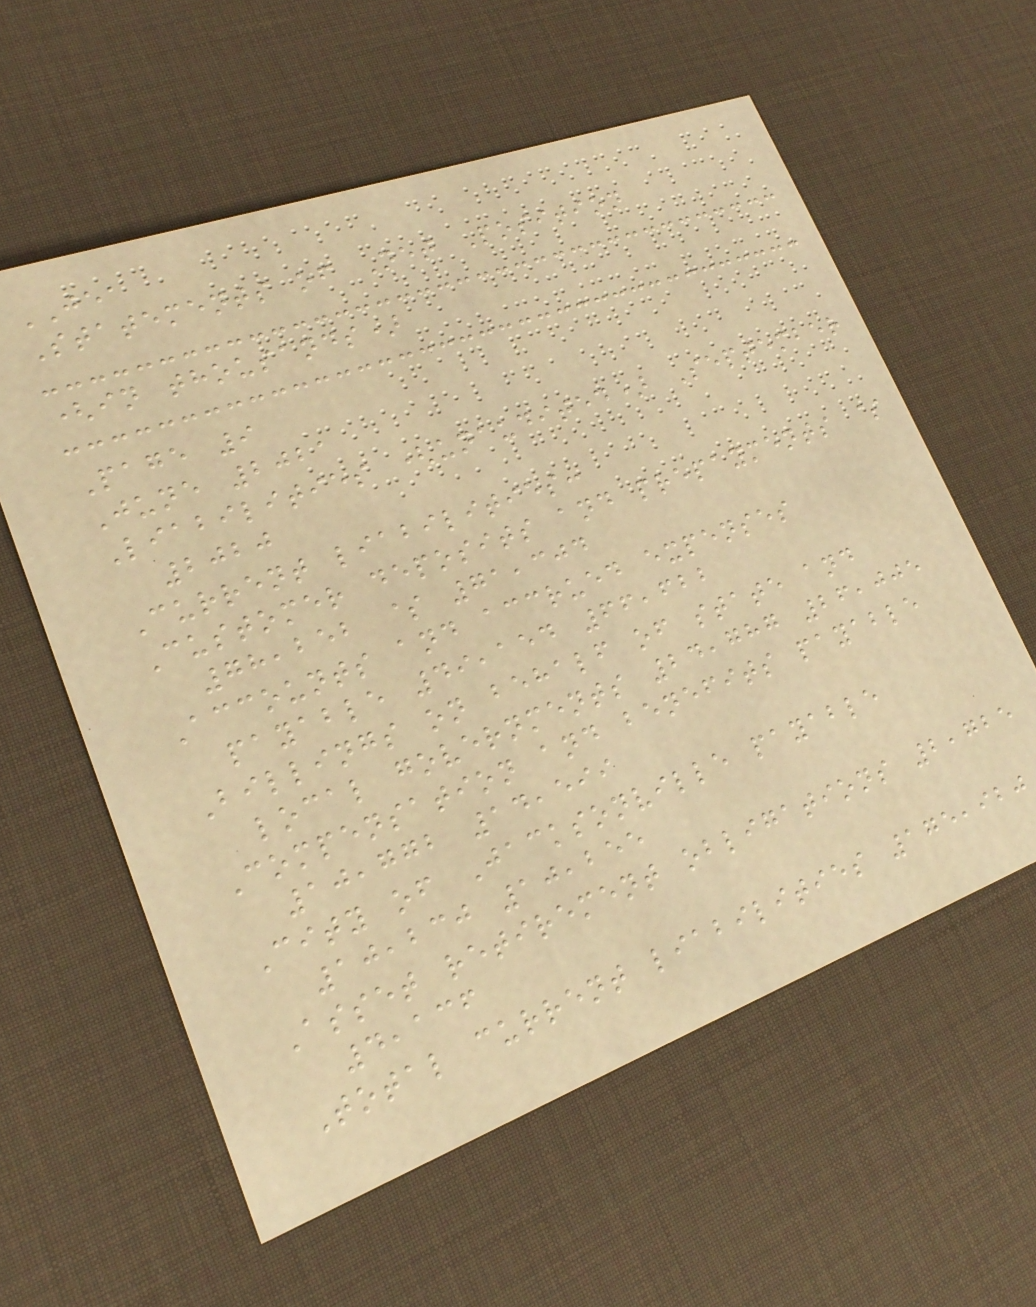JEA
Statements of Net Position
(in thousands)
Page 9
June 2021
Liabilities (unaudited) September
2020
Current liabilities:
Customer deposits and prepayments $
78,252 $ 71,304
Accounts and accrued expenses
payable 49,154 66,622
Billings on behalf of state and
local governments 24,787 26,005
Compensation and benefits payable
10,772 14,599
City of Jacksonville payable
10,230 10,255
Asset retirement obligations 2,725
4,136
Total current liabilities 175,920
